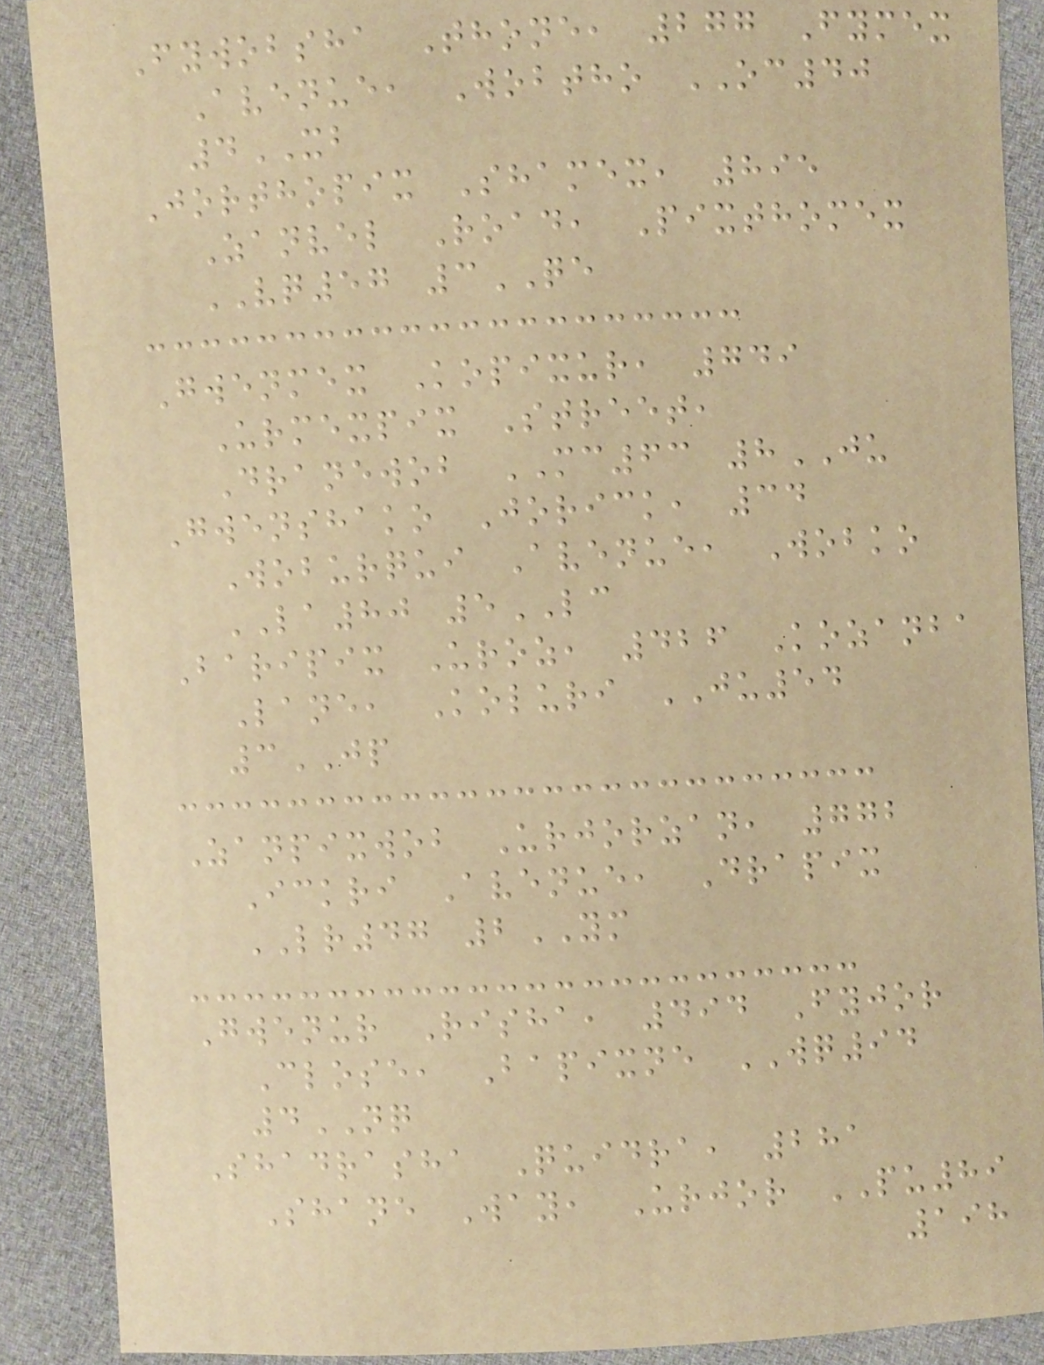Fywobsha Thone, 277 Fymex
Avenue, Wobtho OC40
4XB
Jorthopix Shamex, 895
Zanvel Road, Pixthomex
VQ57 3QE
Gwenmex Kopixur, 749
Urmexpix Street,
Dranewob MC63 8JU
Gwenshako Jorick, 34
Woburqui Avenue, Wobko
LA80 5LC
Baripix Uroz, 426 Kozanba
Lane, Koluri JU54
3JP
Zanpixwob Urjorzan, 772
Ickri Avenue, Drapix
LR47 2YM
Gwenur Risha, 494 Fyjor
Close, Bapixne WQ94
4NQ
Shadrasha Quidra, 281
Shane Way, Urjor PU89
198
